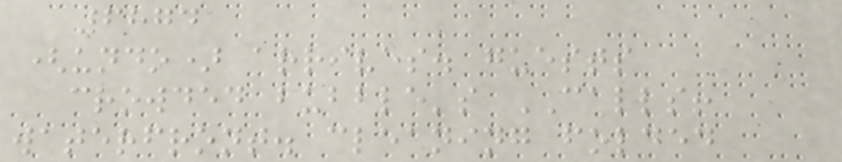6874
(undo) arrives. guests
crowded bubble's CALLS!
waterfront. cleaning folded
